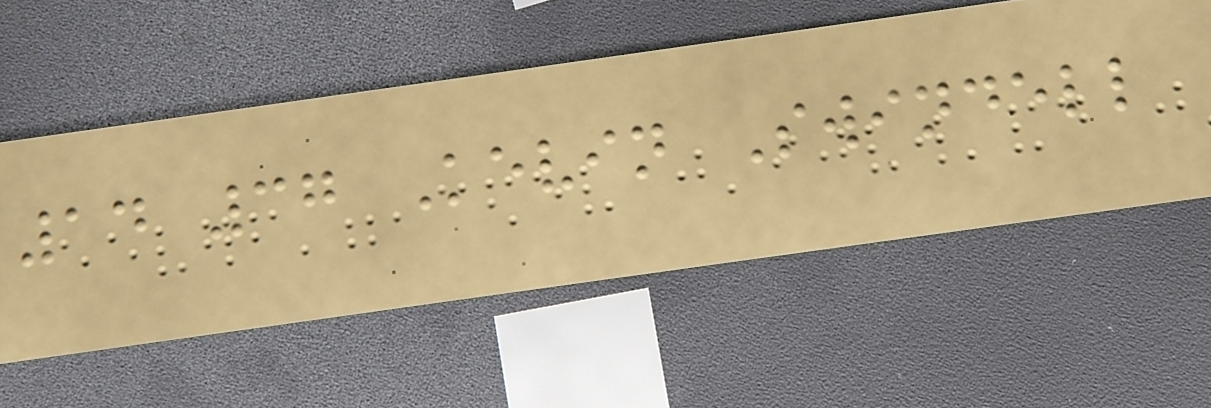14 37 Kevin Swindell
